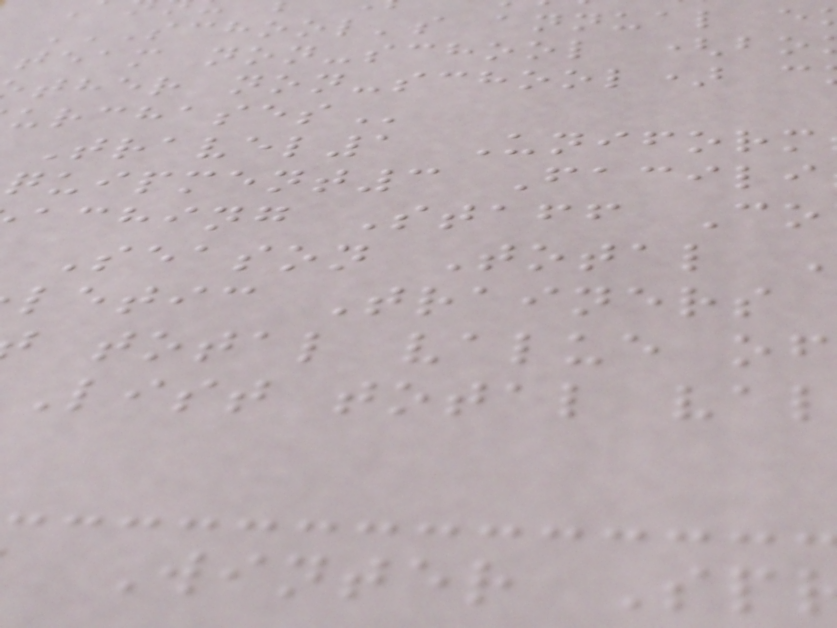team non-school (
ther non-school)
Travel1 Uniform
quipment3 Facili
aching Staff Co
Season Total
letic Trainers
total value of
List total val
Winter Sp
